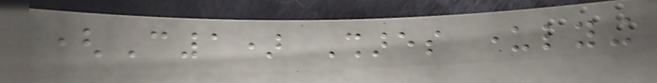(C1) Shares underlying
